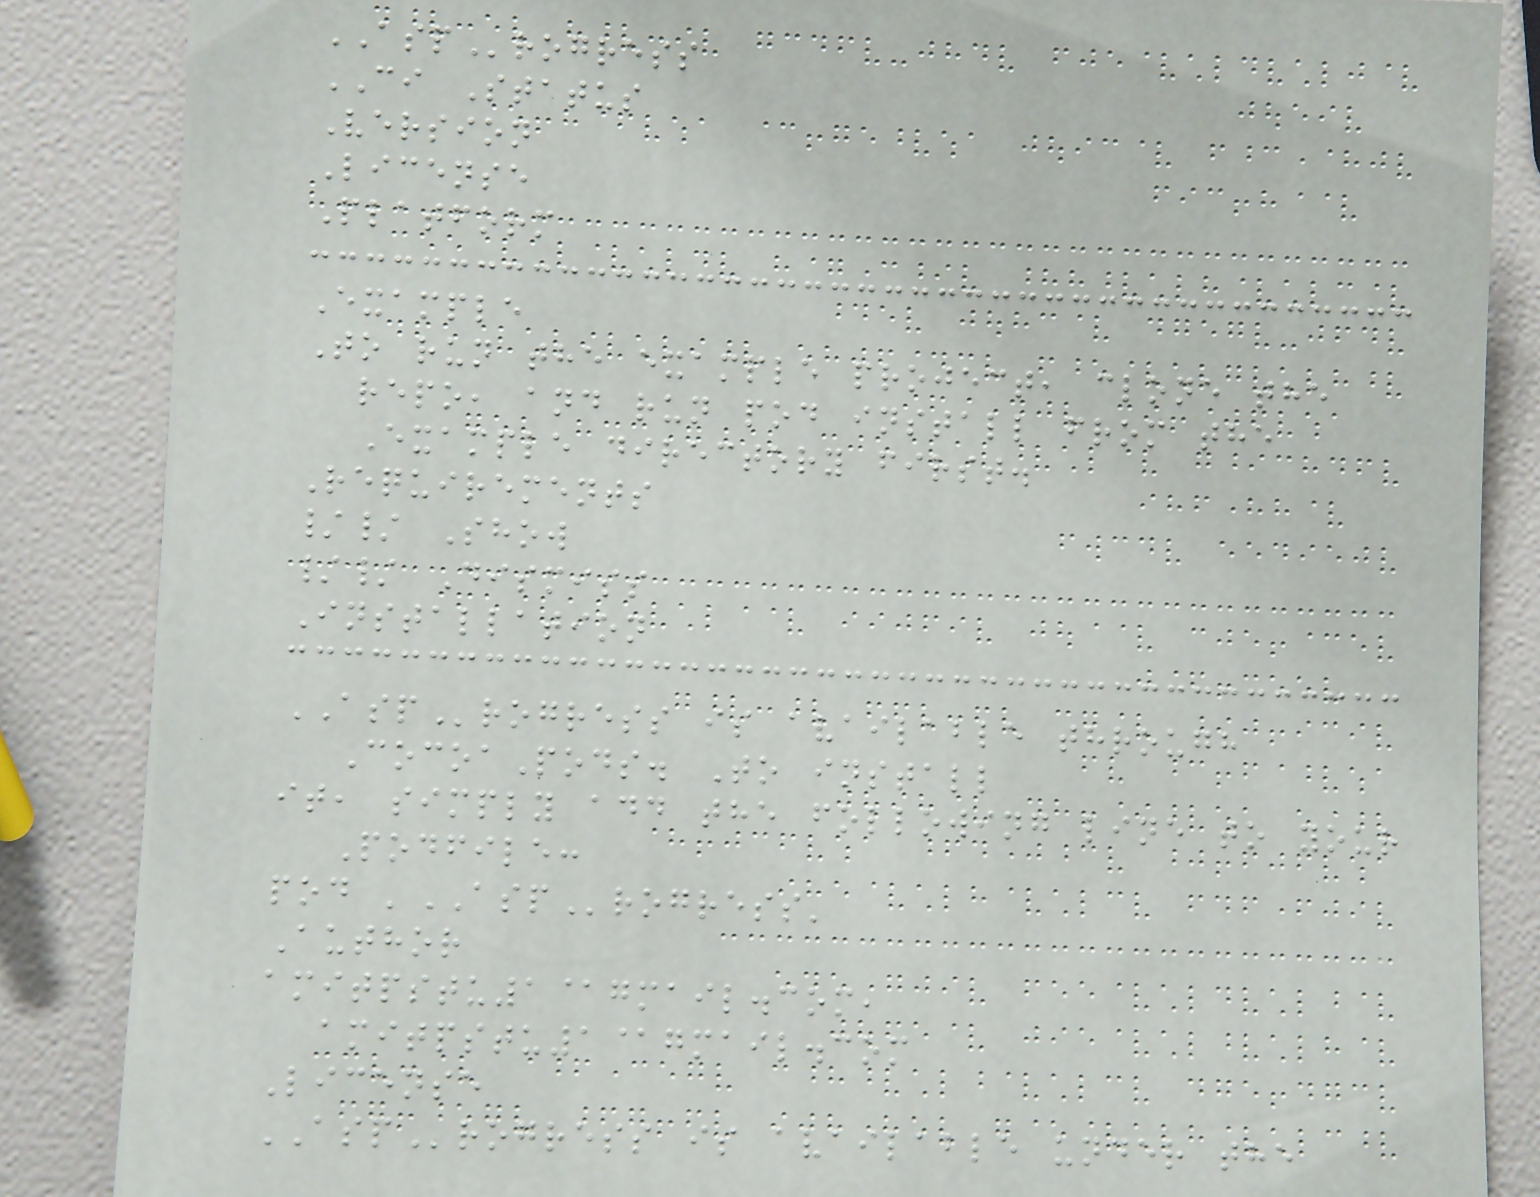ASProgress
CI Status
Version
License
Platform
Example
To run the example project, clone the
repo, and run pod install from the
Example directory first.
Requirements
// Show
// Dismiss
Installation
ASProgress is available through
CocoaPods. To install
it, simply add the following line to your
Podfile:
pod 'ASProgress'
Author
amitpstu1@gmail.com,
amitpstu1@gmail.com
License
ASProgress is available under the
